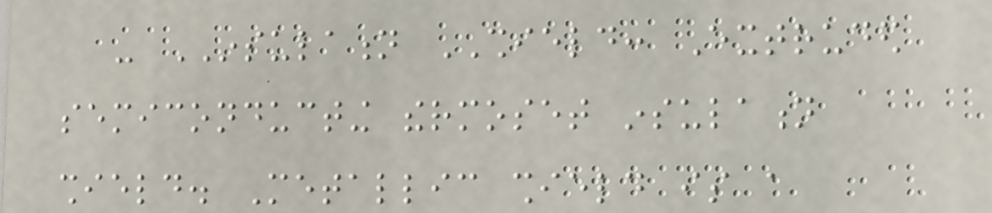- INSULATION SHIELD: Extruded
semiconducting thermoset insulation
shield. Metallic shield is a
